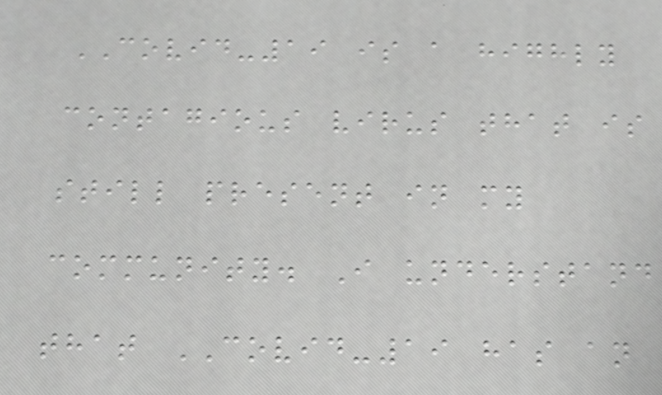COVID-19 is a highly
contagious virus that is
still present in my
community. I understand
that COVID-19 has an
